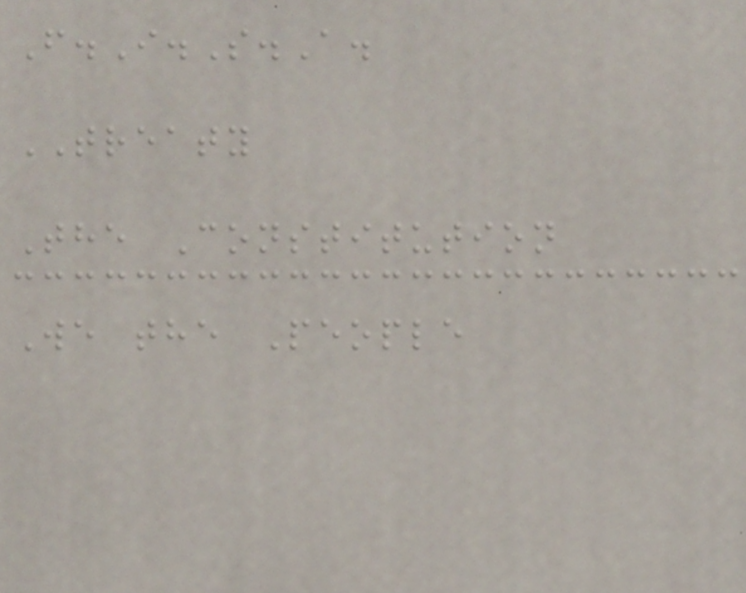F.I.S.A.
TREATY
The Constitution
We the People
